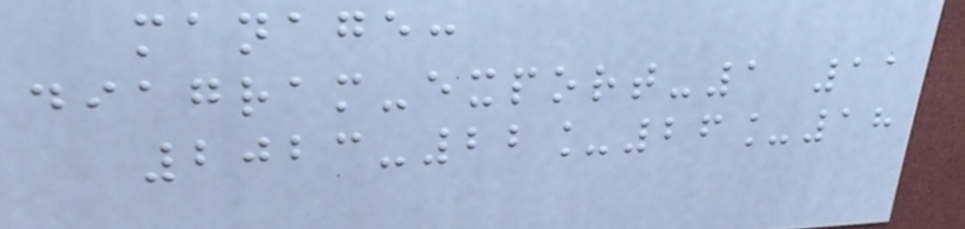manage:
diagram-export-1 11
2023-22_26_18
